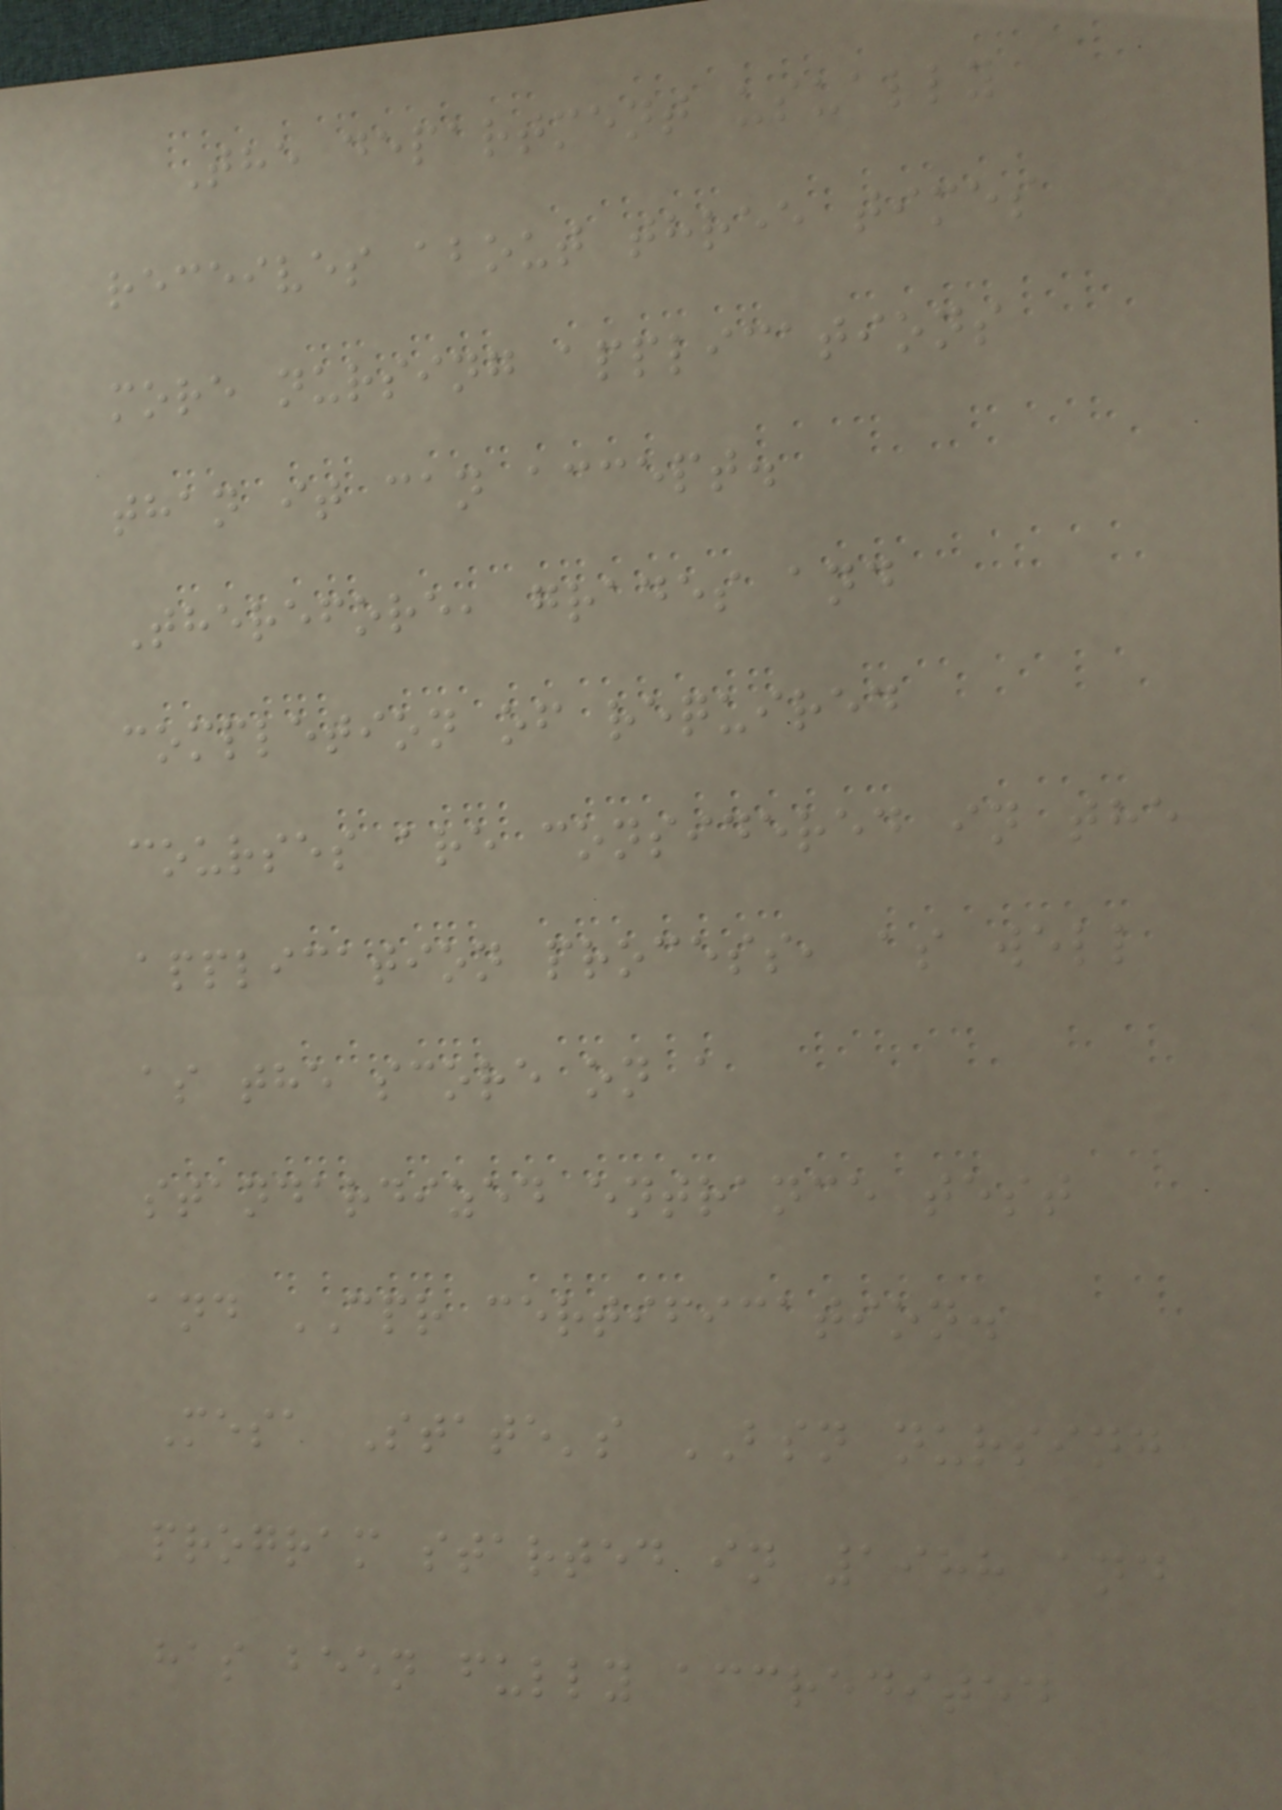The department usually
receives about three times
more nursing applications
than it can accept.
Therefore, grades and
completion of required
courses are considered in the
application process, as well
as the score on a
standardized entrance test
and CPR certification.
Mesa State's BSN nursing
program started in 1988 and
has been fully accredited
